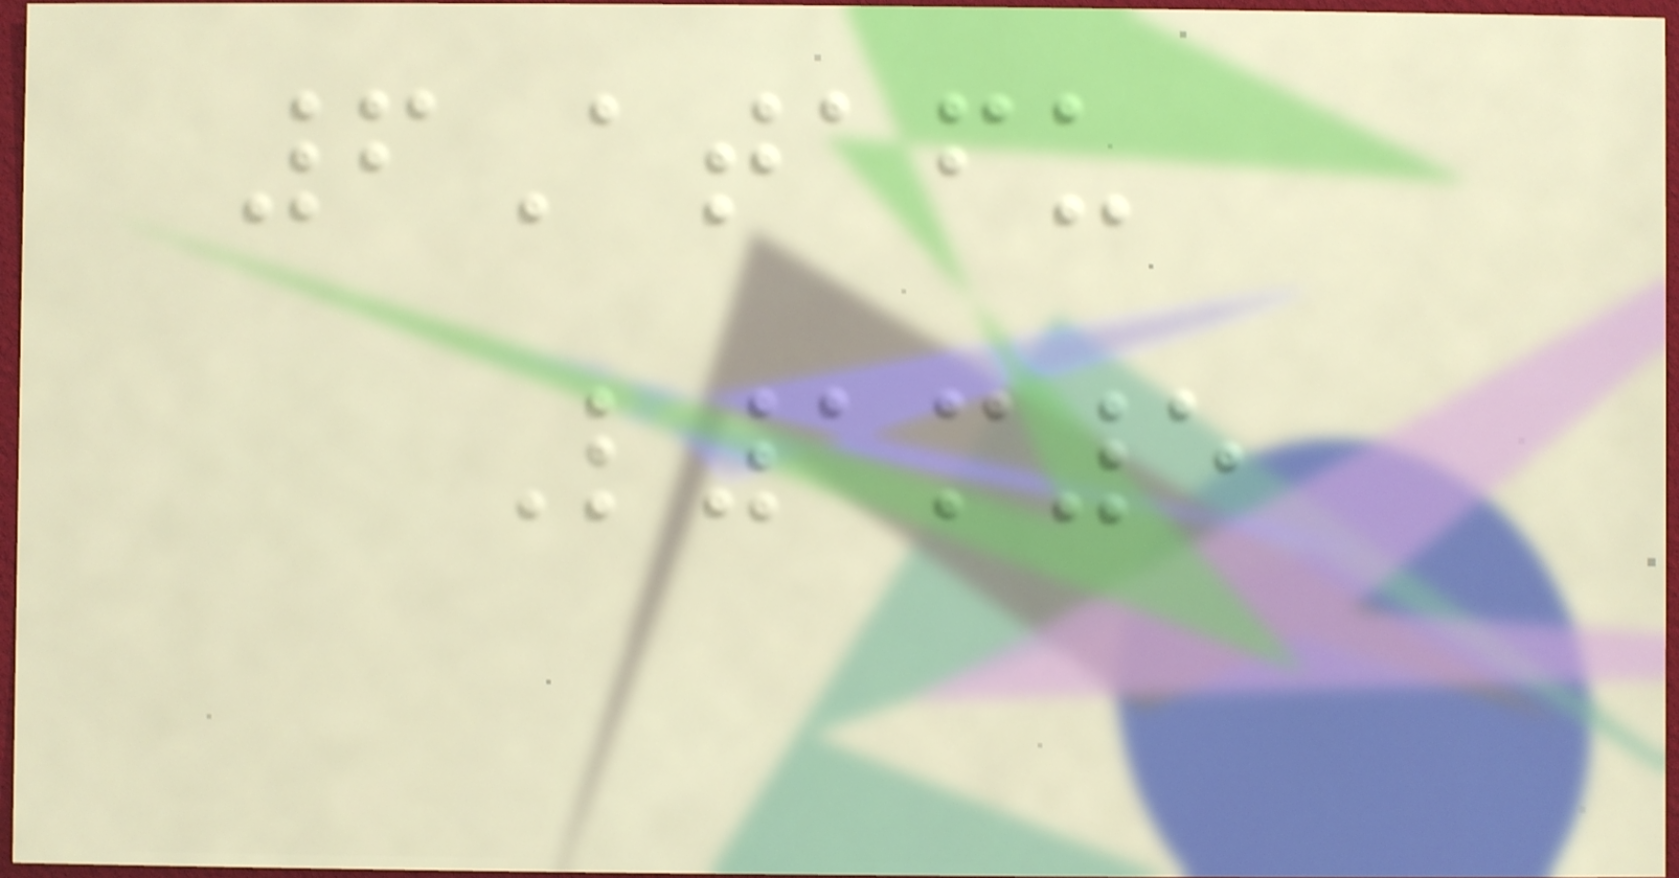6Atafu
L1m5
